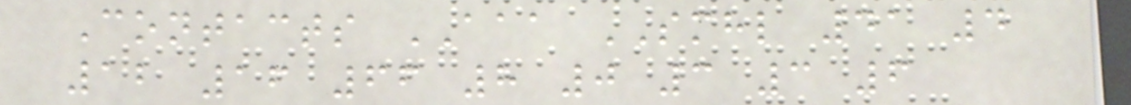Contacts AAA SMHL 41 4
12 16 66 8 0 3 3 6
